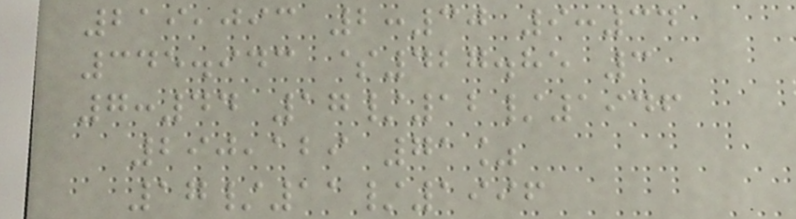219,093 2:30 9:34
345.943 $427.85 3
7:44 17/12/1946
290,129 71%
17/11/1996
